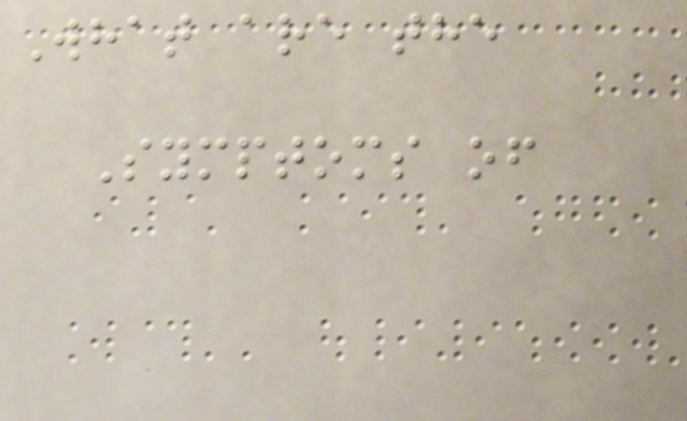What are the
Symptoms of
